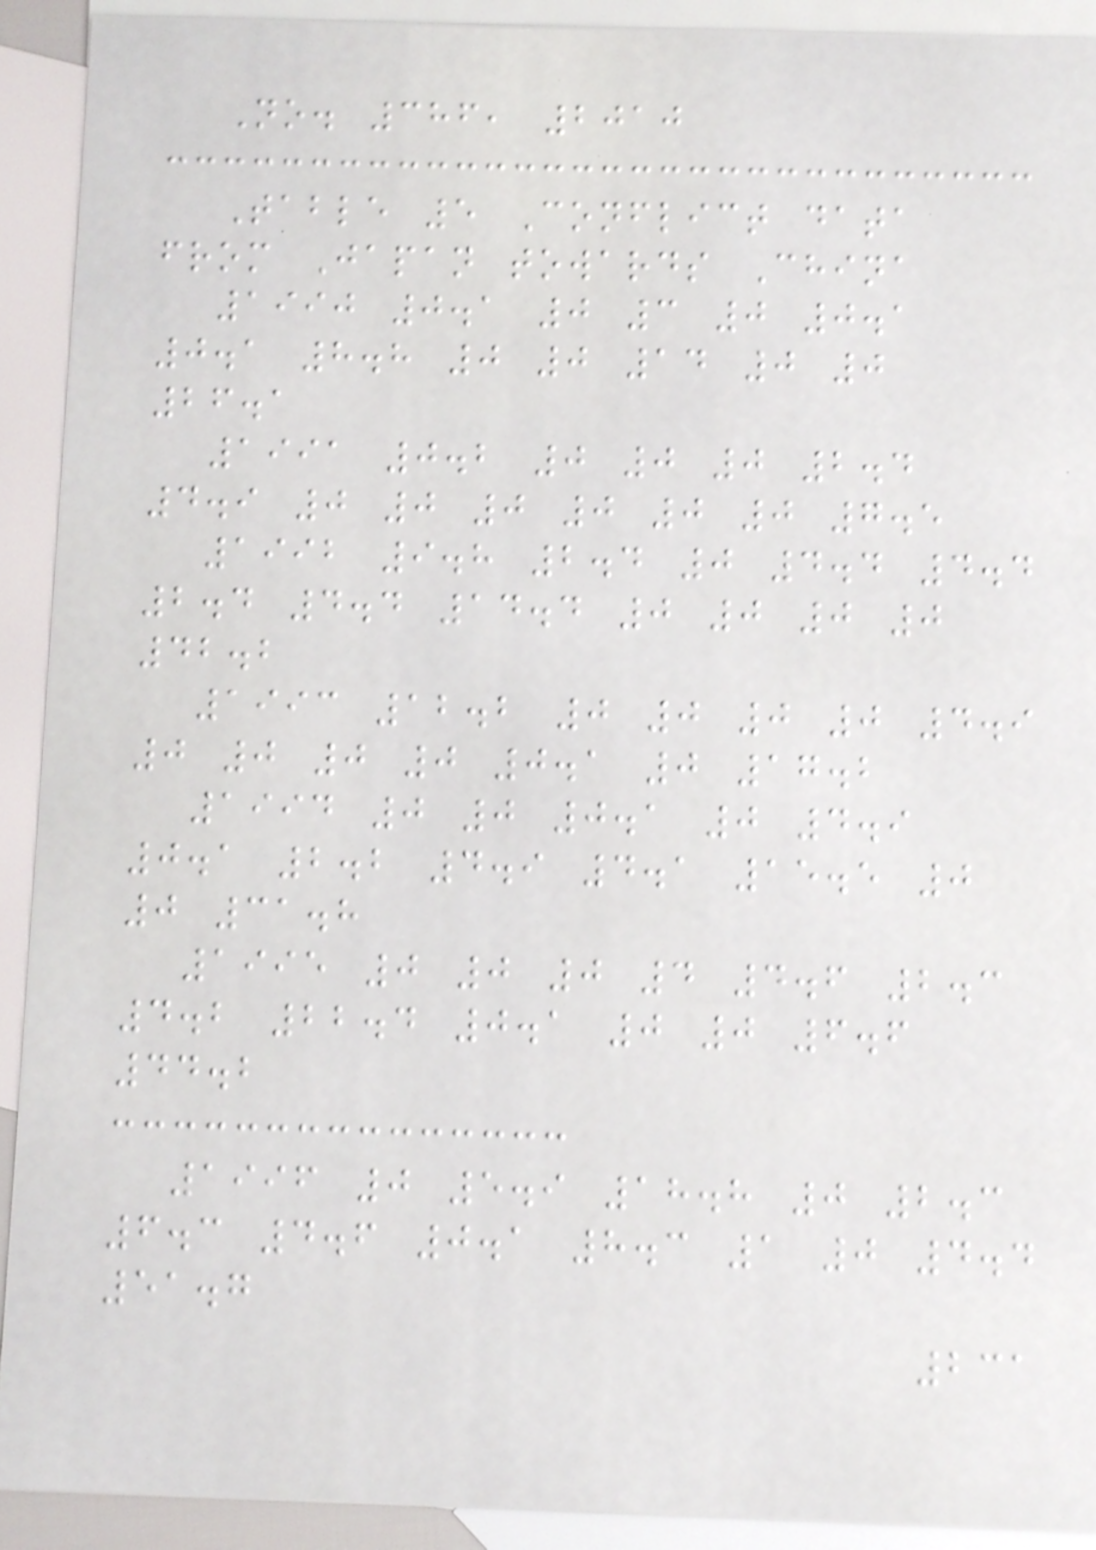No. 386, 2010
Table 5 Conflict data
from Japan towards China
1990 0.1 0 3 0 0.1
0.1 8.8 0 0 14 0 0
26.1
1991 0.2 0 0 0 2.4
4.9 0 0 0 0 0 0 7.5
1992 9.8 2.4 0 4.4 4.4
2.4 4.4 14.4 0 0 0 0
42.2
1993 12.2 0 0 0 0 4.9
0 0 0 0 0.1 0 17.2
1994 0 0 0.1 0 4.9
0.1 2.2 4.9 4.1 15.5 0
0 31.8
1995 0 0 0 4 4.6 2.3
4.2 22.4 0.1 0 0 6.6
44.2
1996 0 5.9 18.8 0 2.3
6.3 4.6 0.1 8.3 1 0 4.4
51.7
231
